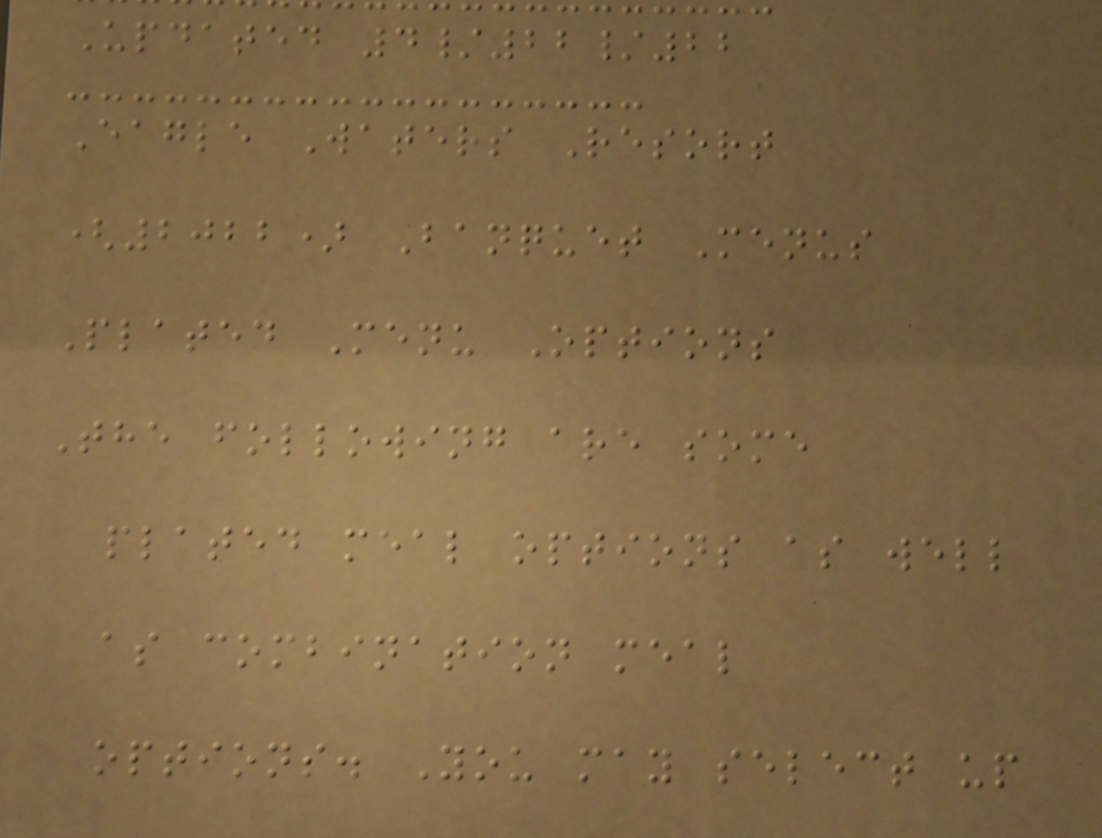Updated 4/22/22
Eagle Waters Resort
(2022) Banquet Menus
Plated Menu Options
The following are some
plated meal options as well
as combination meal
options. You may select up
